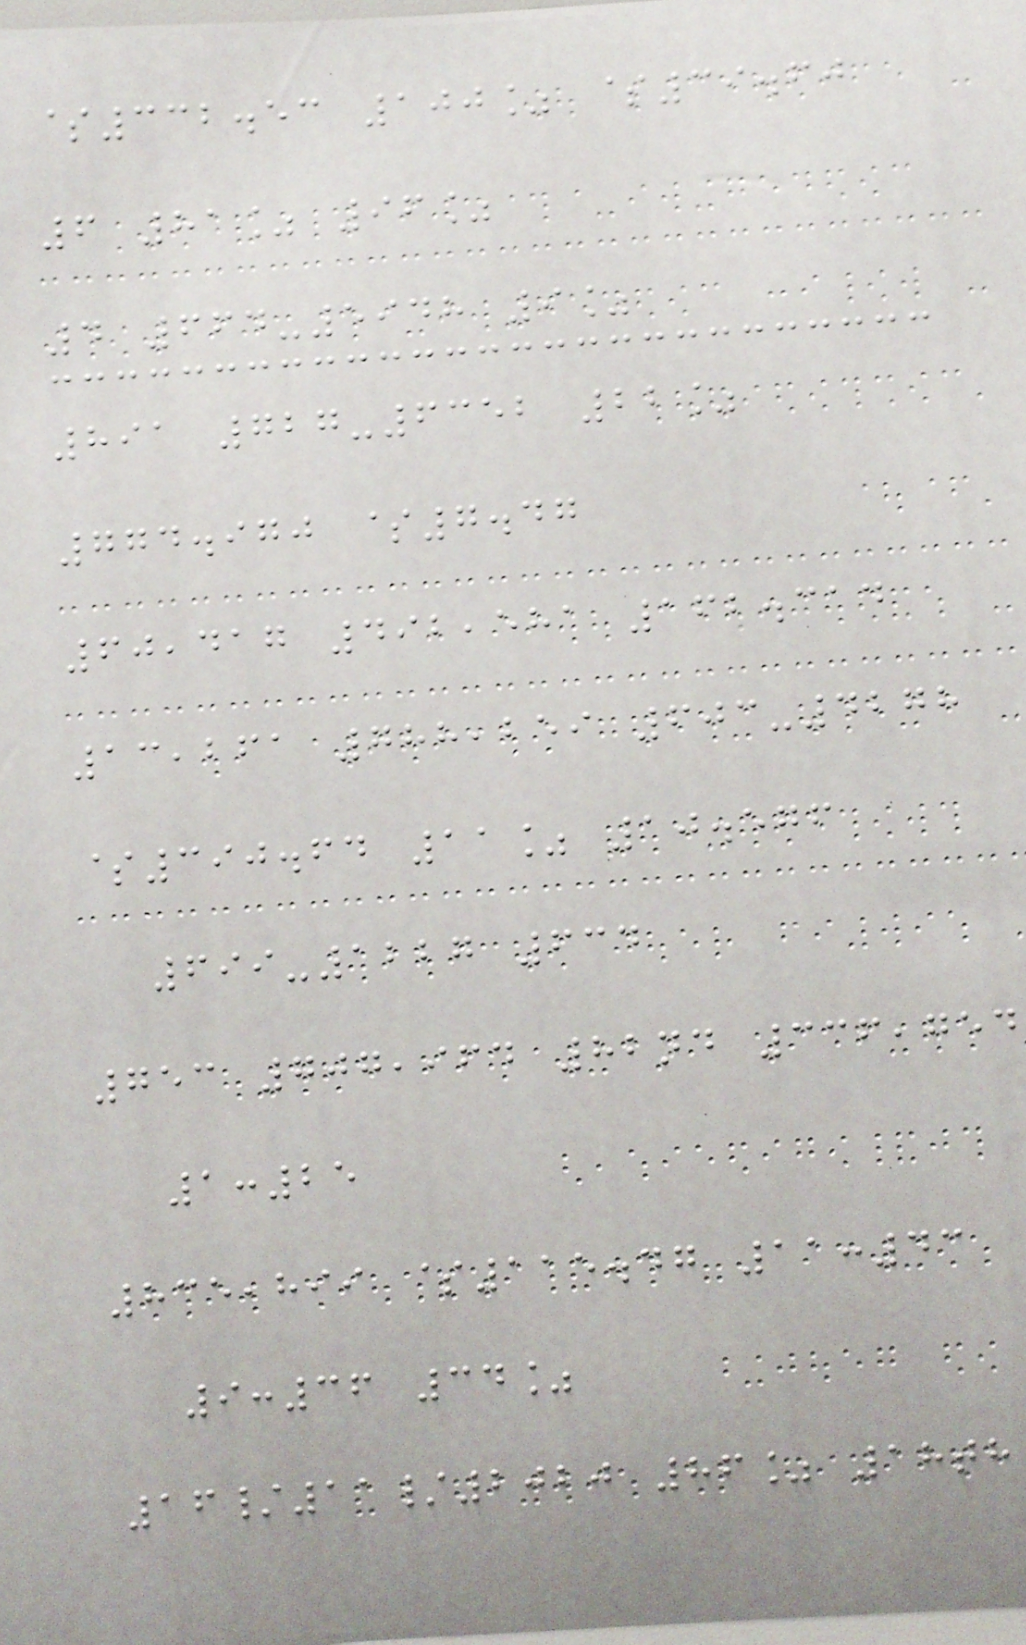$332.53 100% $39.60
6 81% 96%
4 664-5948 9%
891 727-6352 22%
774.970 $7.47
60,417 492,581 162.314
13,261 788,259 603-4278
$390.64 11% 10.576
699-1227 634
753 707,964 82nd 336,754
1:25
835,899 $115.47 11:43
9:36 34%
16/11/2020 86% 18th
